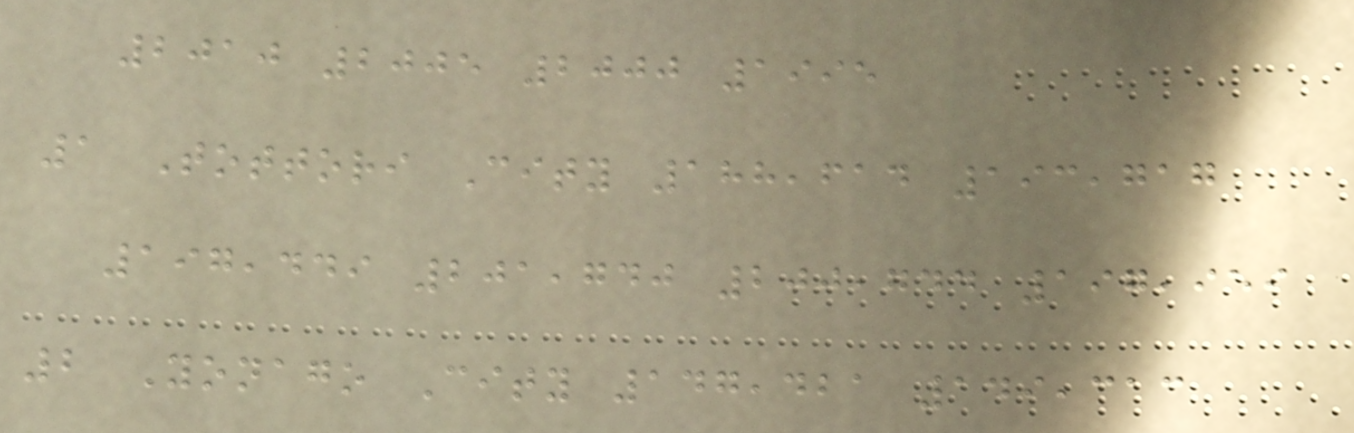2010 2005 2000 1995
1 Tottori City 188,614 193,717
197,449 201,740 200,744 197,959
2 Yonago City 147,421 149,313
